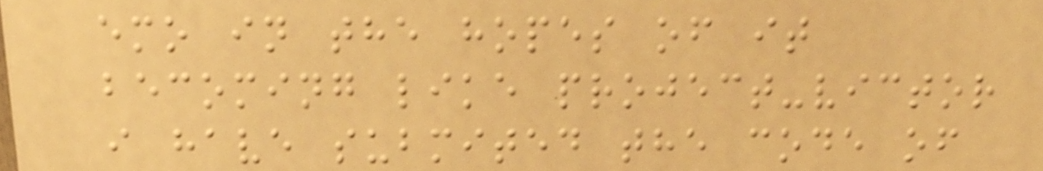emo in the hopes of it
becoming like project-victor
i have submited the code of
